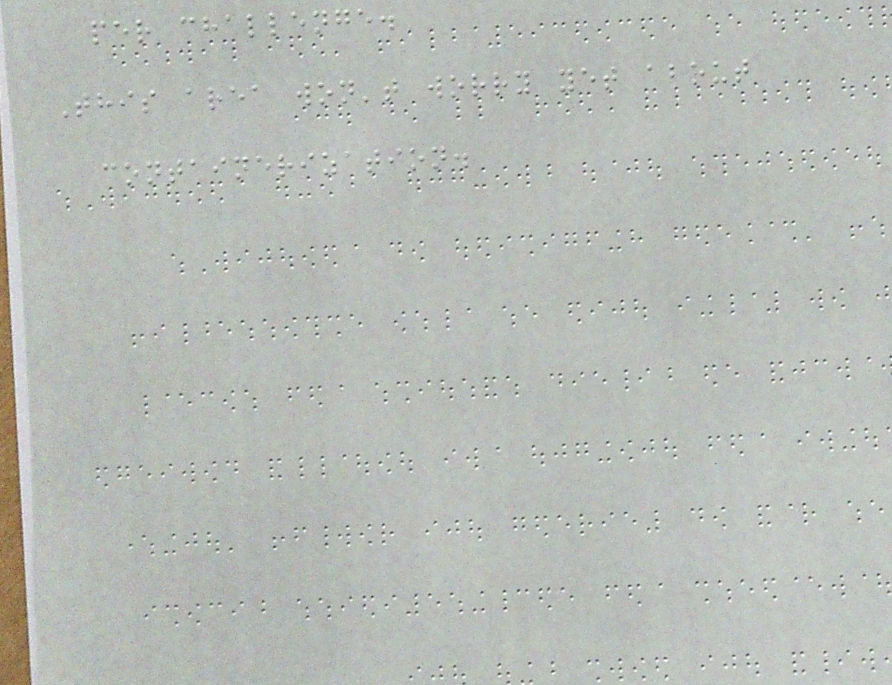per challenge.
This area won't worry yet about
containerization.
